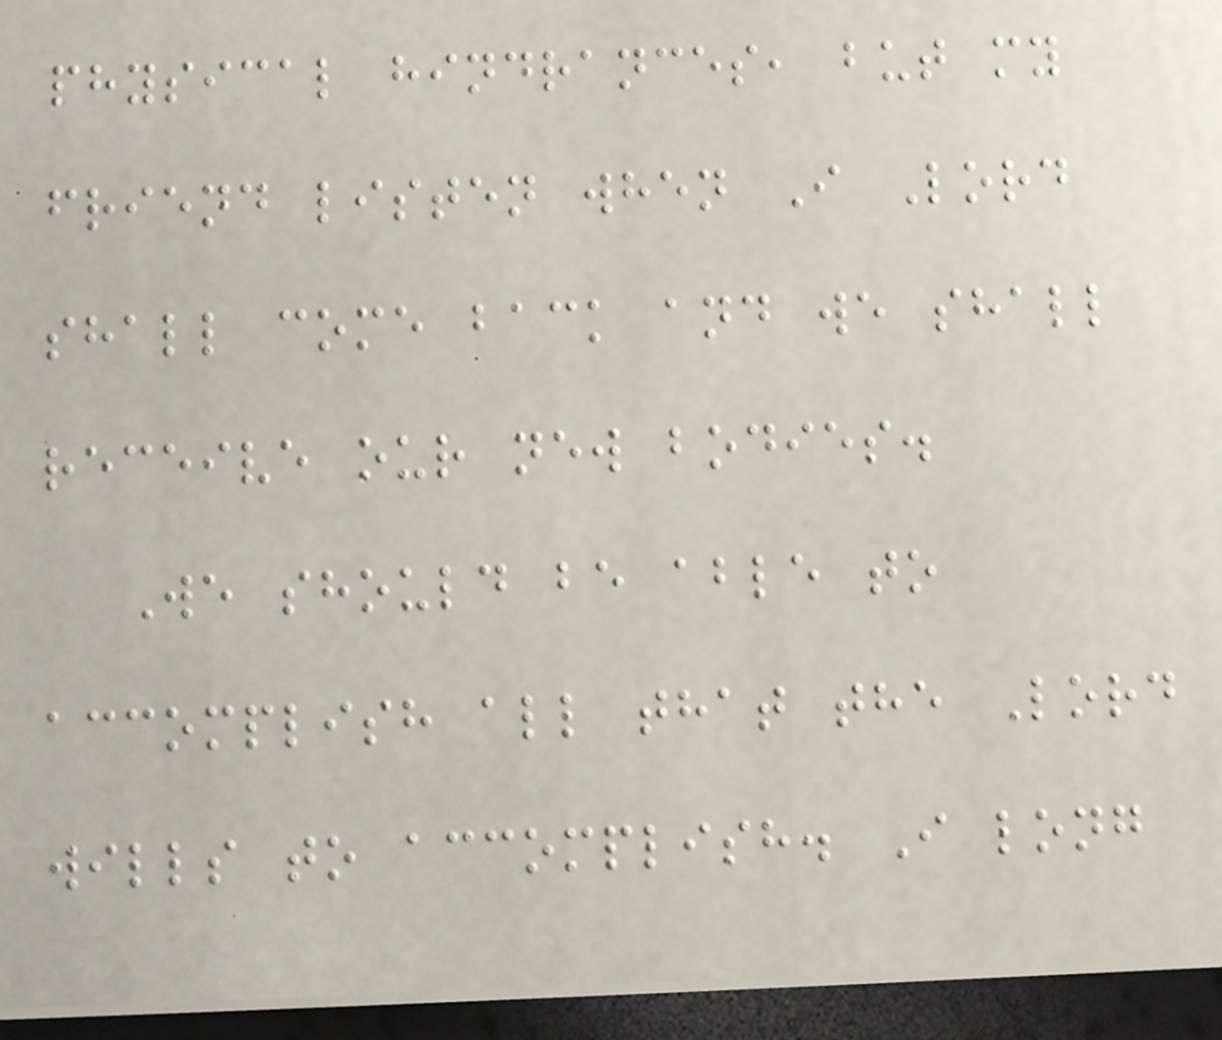physical hindrances, but my
friend listen when I Lord
shall come back and we shall
receive our new bodies.
We should be able to
accomplish all that the Lord
wills to accomplish. I long
